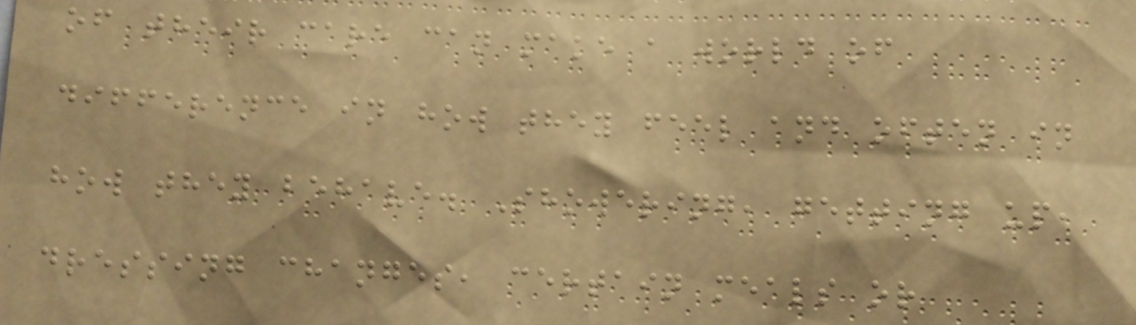of their care can make a world of
difference in how they feel and often in
how they behave. Showering, getting up,
dressing changes, certain meals or
